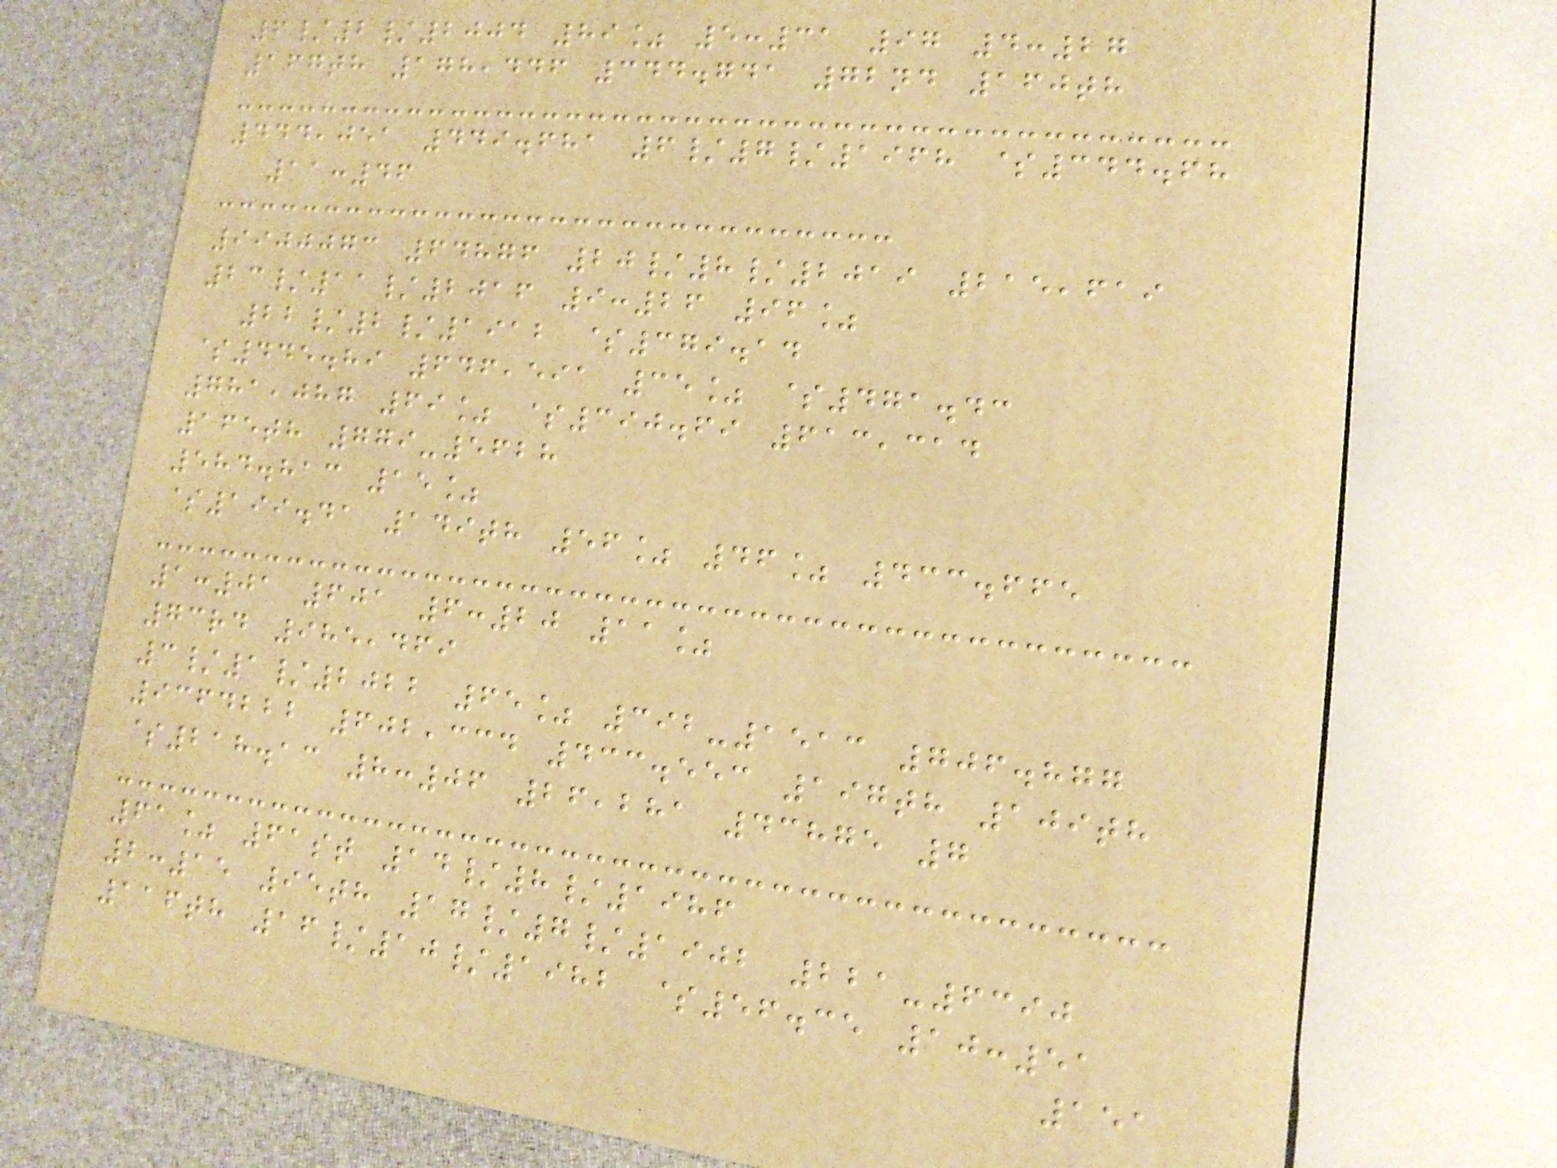6/2/2004 89% 5:31 97 4:27
167th 178,446 344.741 72nd 160th
444,051 449.681 6/7/1968 $344.68
11:46
9900073 64876 20/8/2019 215,619
23/11/2016 9:26 96%
22/2/1912 $379.14
$445.89 646,591 35% $471.43
781,087 69% $390.69 613,314
165th 779-5628
584.813 15%
$199.41 149th 56% 46% 433.665
1:01 601 6:20 11%
73rd 985,469
3/1/2022 65% 392-1513 706.877
9364222 602,334 433.553 197th 109th
$218.13 8:06 26,281 43875 7
61% 61st 14/8/1986
2:15 95th 17/7/1902 221-6390
116th 16/10/1982 $56.35 10:51
151
